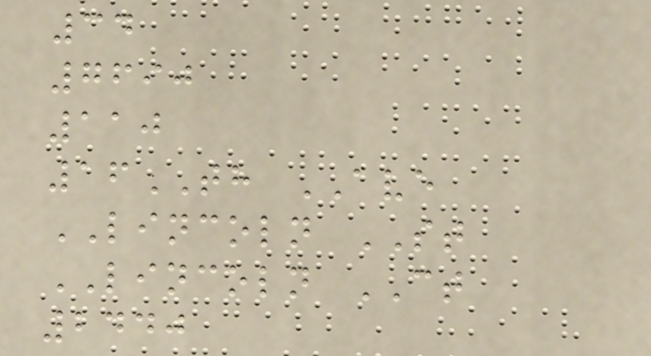34
7690
110
16TH AVE
LINCOLN ST
LINCOLN CT
2440
